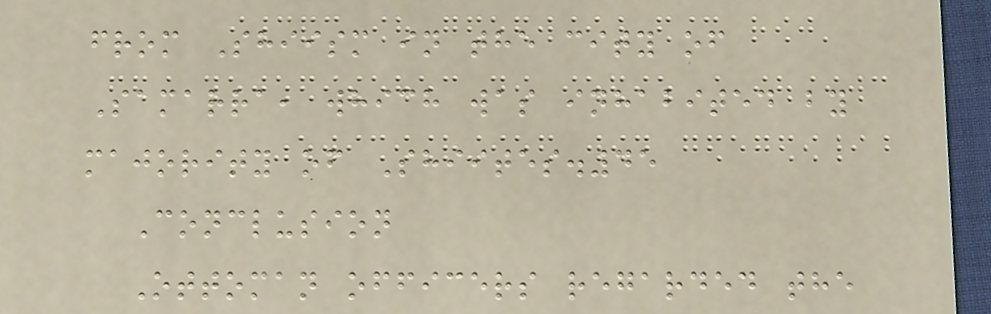from Shiism in the city of
Samarra, which was inhabited by
majority of Shiites.45
Conclusion
Ottoman officers regarded the
